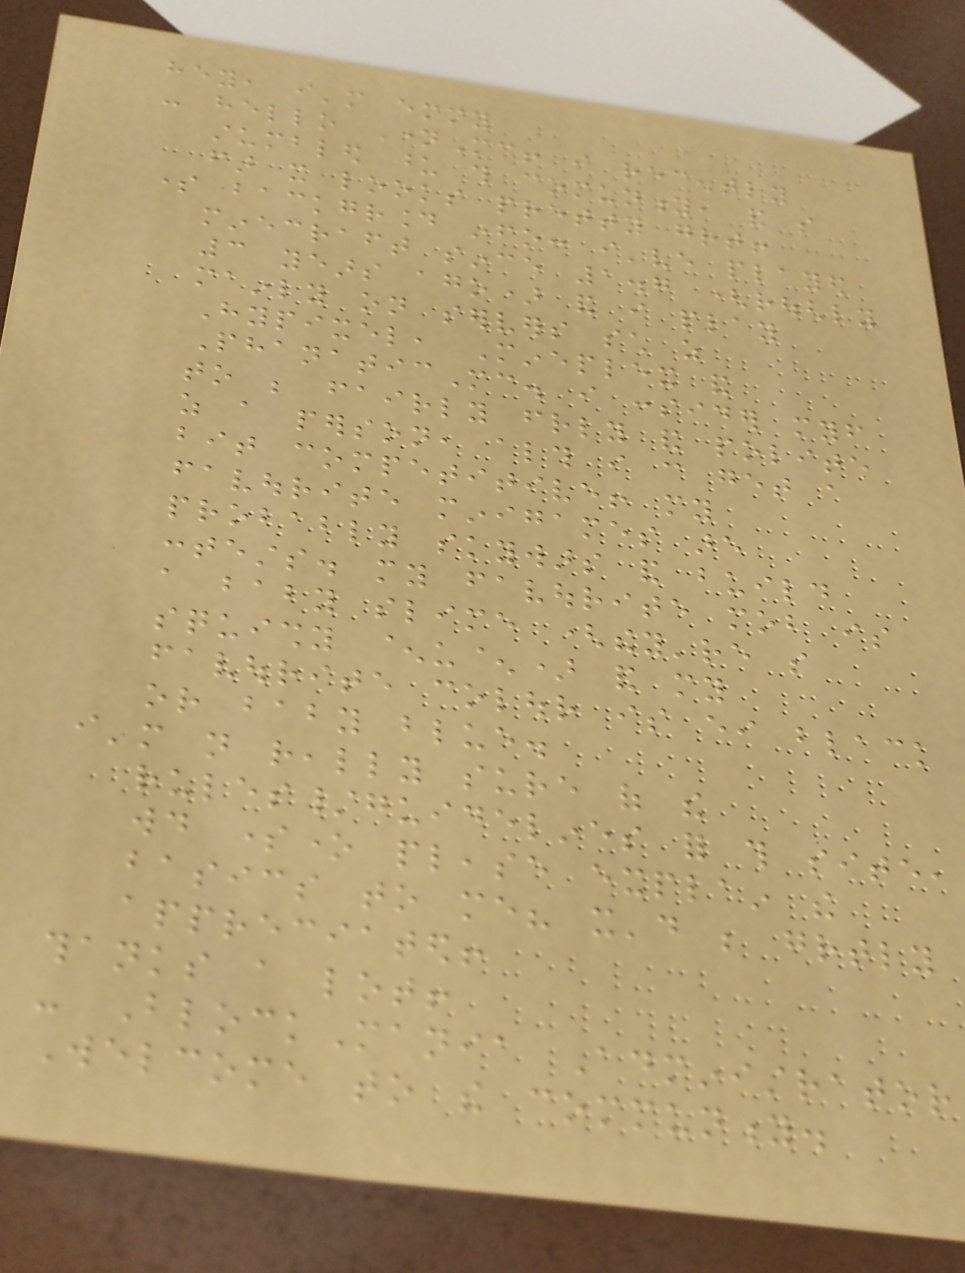hey, i'm emmy
- hello NameMc! i recently
stumbled upon this comunity, and so
far it looks pretty great!
some background info: i've played
minecraft since 1.7 (roughly
3 years ago) and i play
mainly on servers such as
Hypixel, Mineplex and
PhanaticMc. i consider myself
to be fairly friendly and polite
as a person, although i can get a
bit competitive! my
favourite minigames are
probably skywars and build
contests. my favourite mob is
a baby slime (they're so
squishy ^u^) and my
favourite colour is either black
or baby blue.
i'm not really sure of the
rules/guidelines for this site,
would someone please explain the
basics to me? it'd be greatly
appreciated!
thanks a lot!
- BlockMania Administrator
Welcome to the community.
